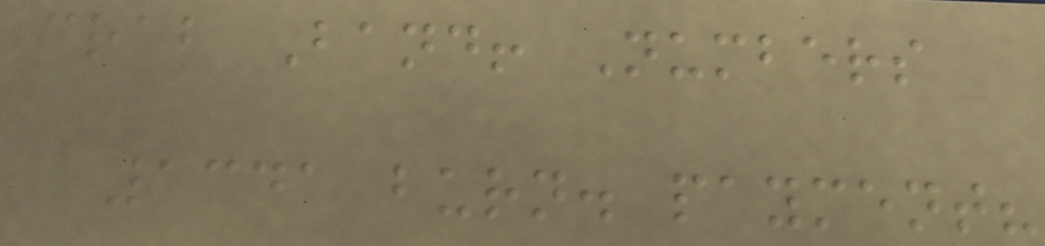crab Band! Numbers
1341 burn. payment?
